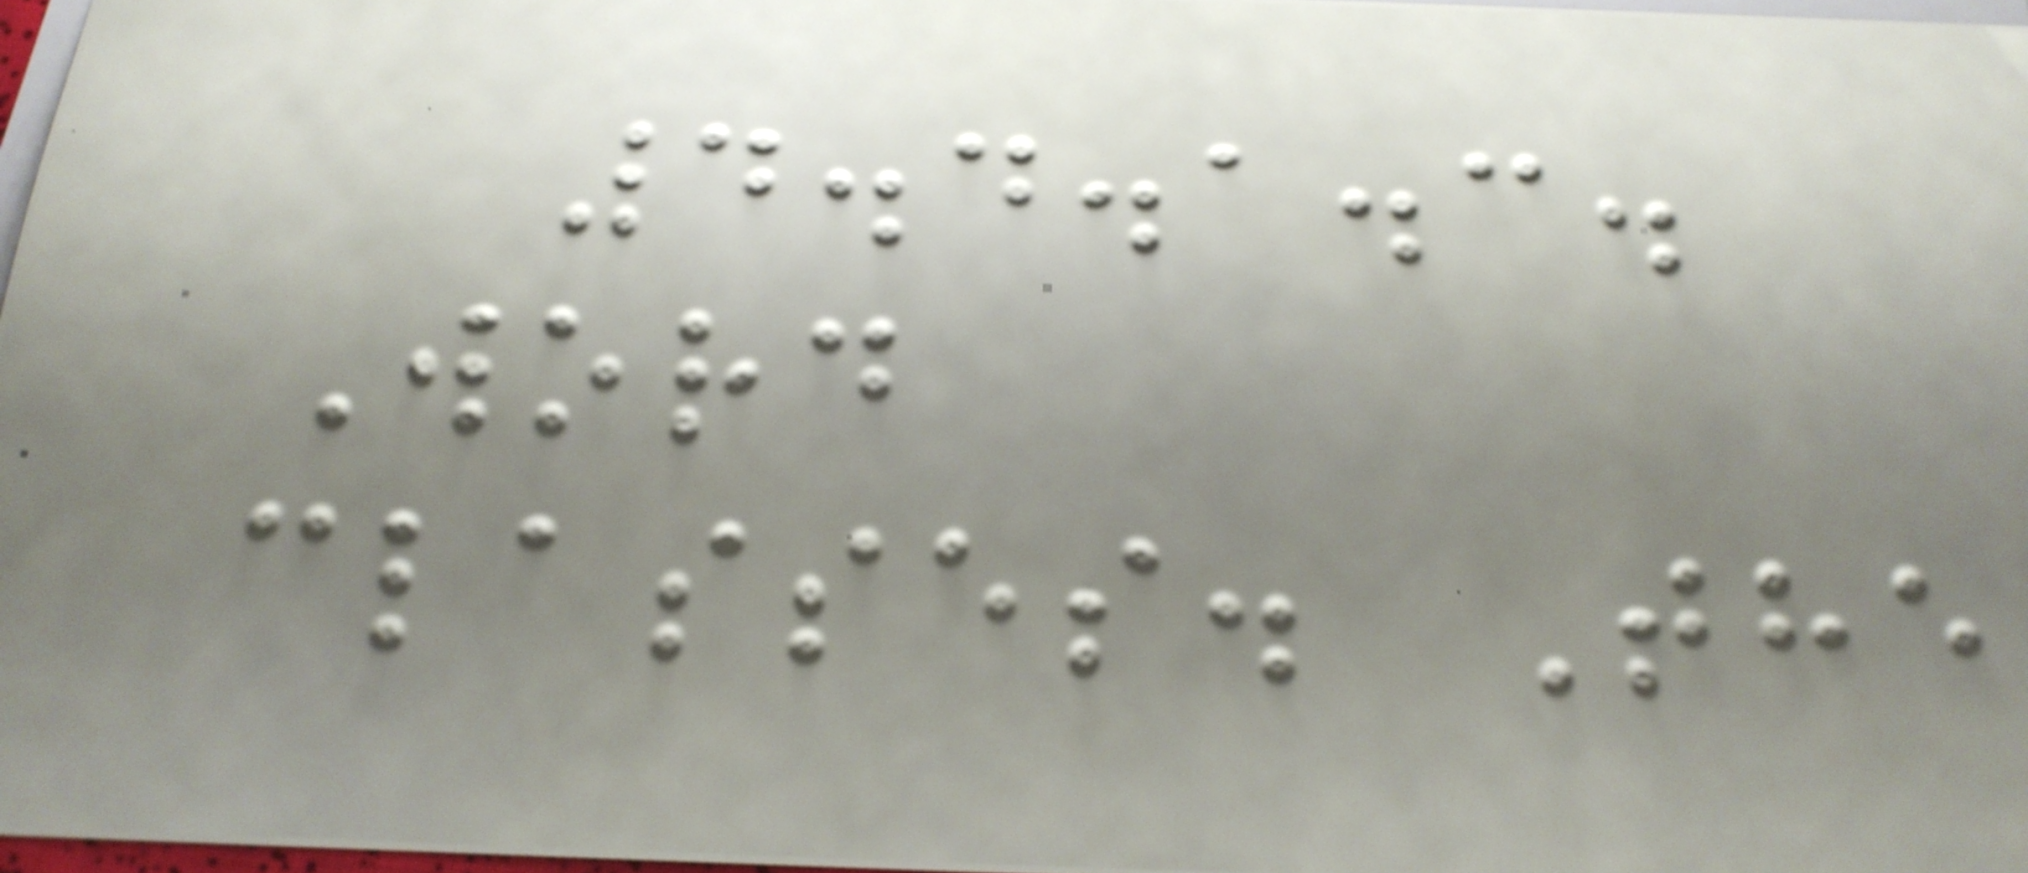4.4.1.3.
Word
classes. The
